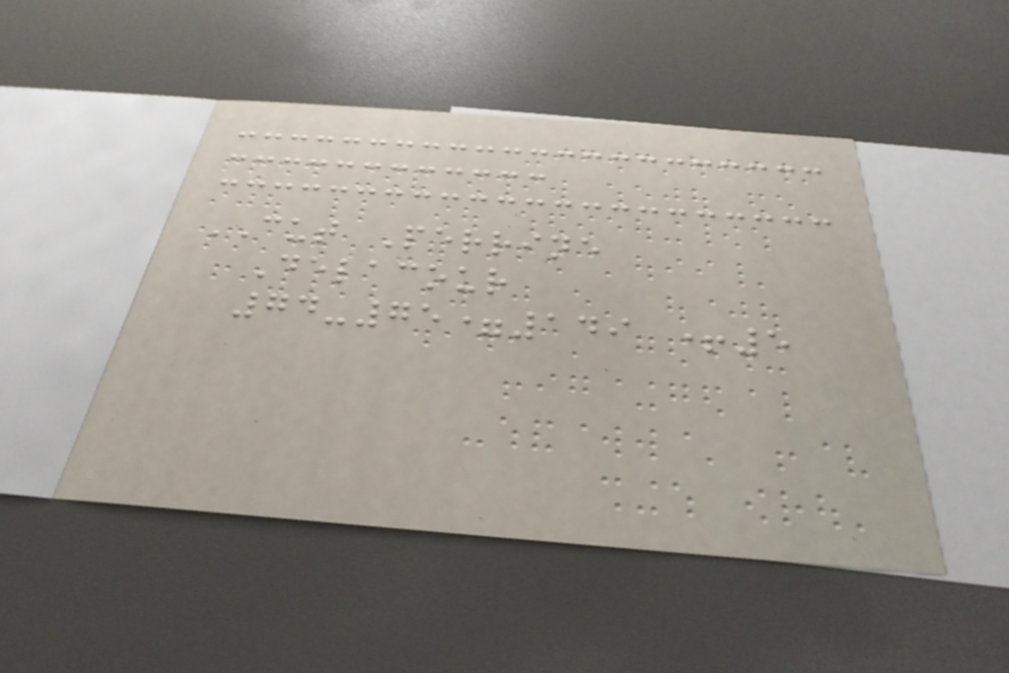CUT Perrine
Delacour
74-75=149 +5
